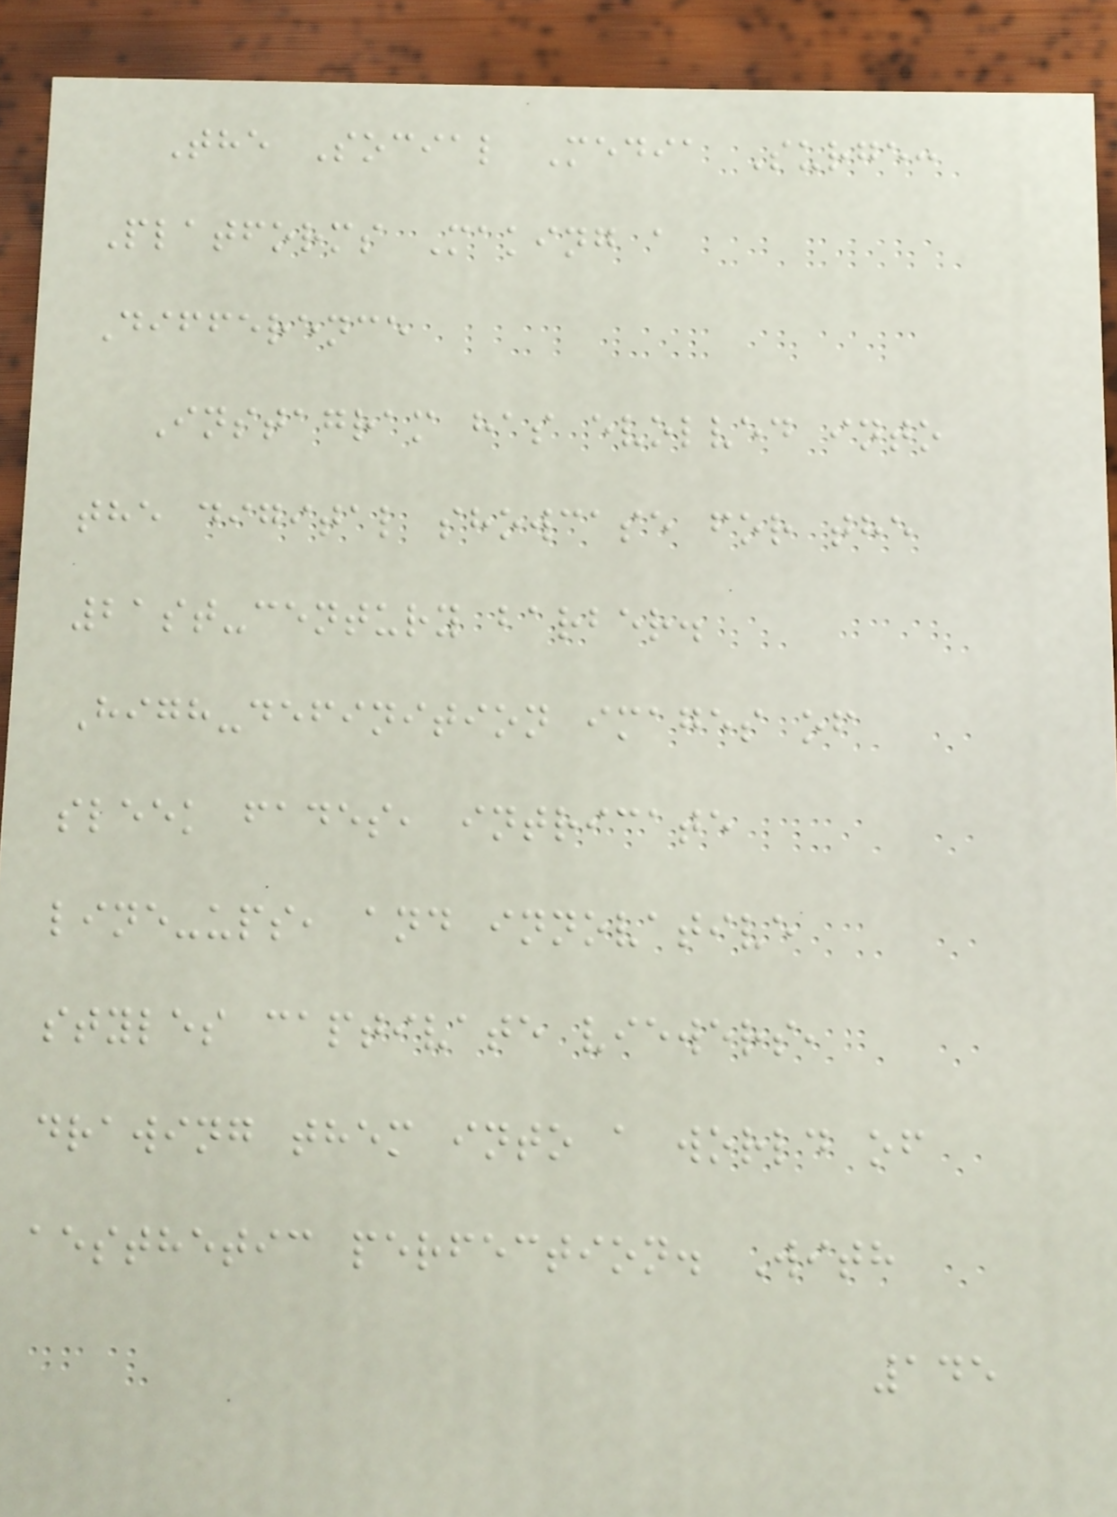The Social Media Surge:
Platforms Making a
Difference
Instagram has evolved into
the digital showcase for the
21st-century barber.
High-definition images of
sleek fades, intricate
line-ups, and innovative
styles captivate viewers,
drawing them into a world of
aesthetic perfection. With
145
